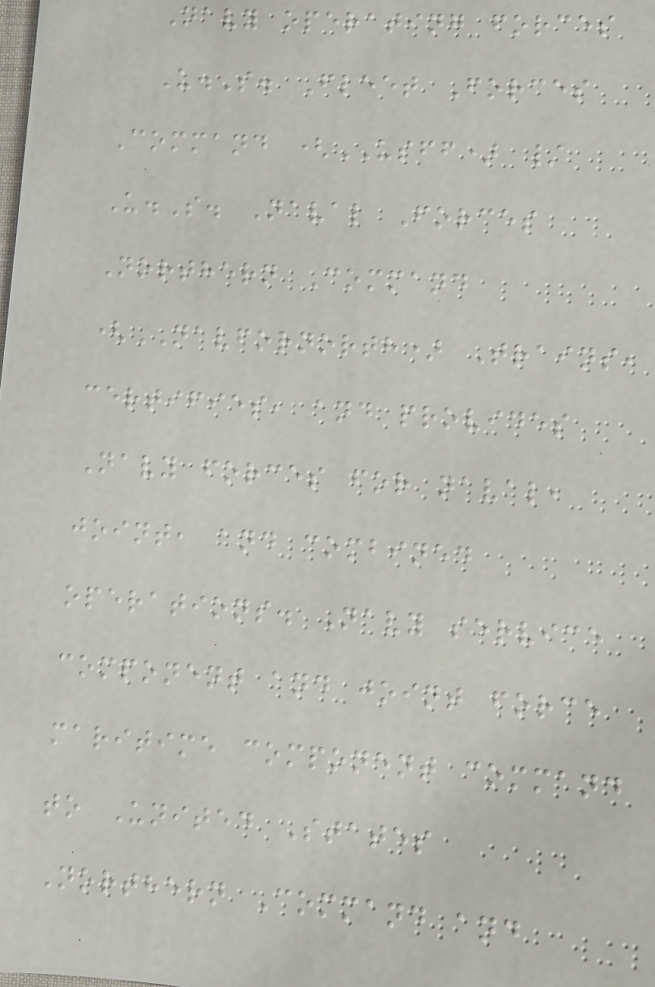Navy operating forces
U.S. Fleet Forces
Command (USFF) /
U.S. Naval Forces
Northern Command
(NAVFORNORTH) Trains,
certifies, and provides
Navy forces for naval,
joint, and combined
operations. Navy service
component and joint force
maritime component command
to United States
Northern Command and
